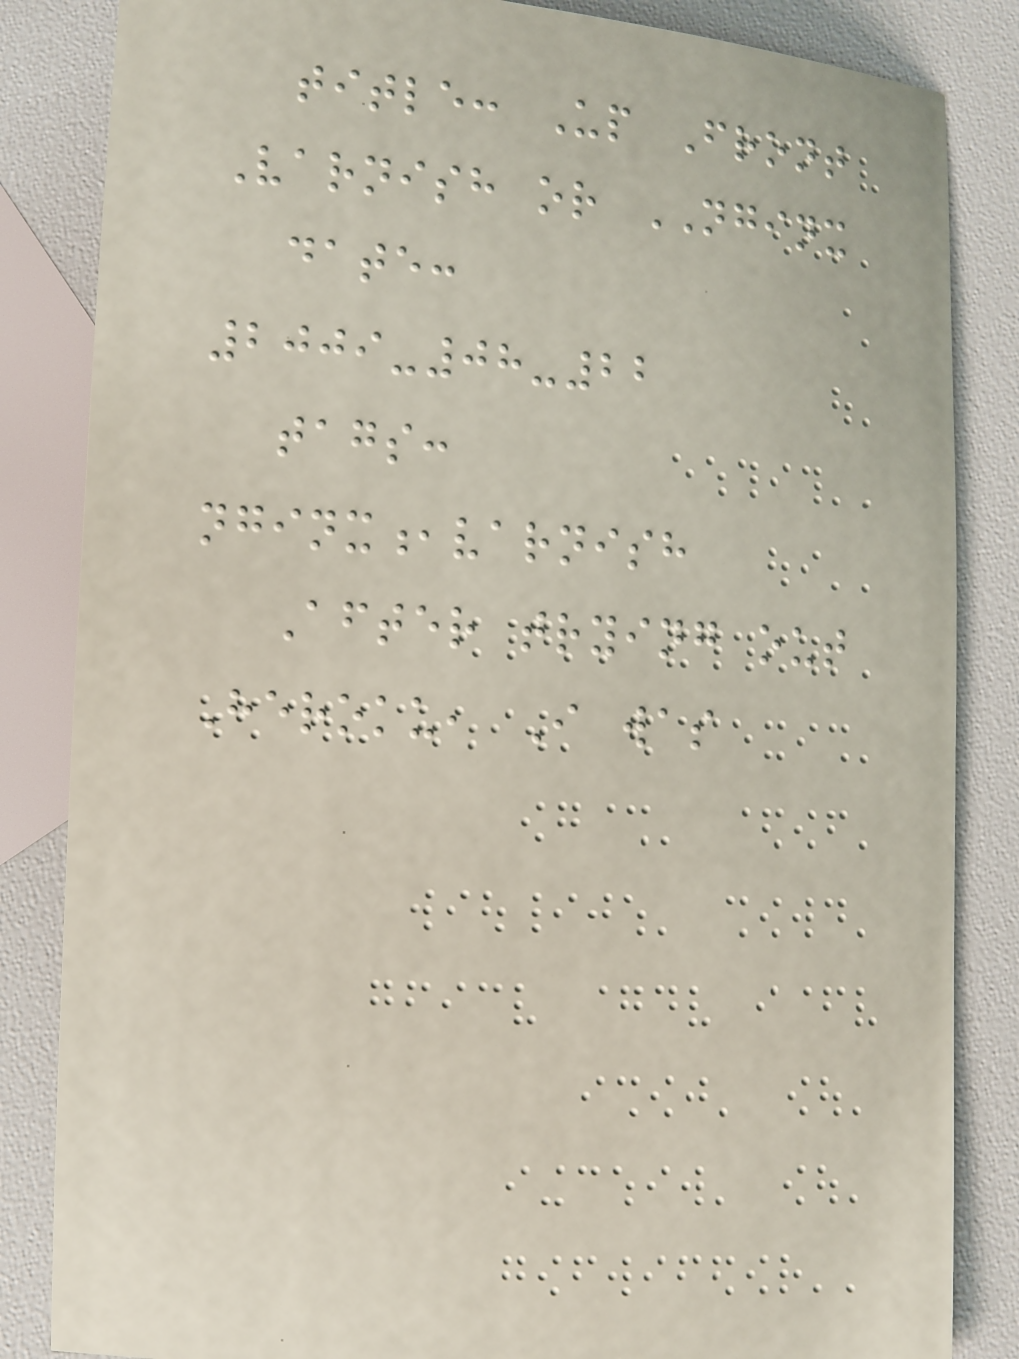title: Up Front
Varnish or NGINX
date:
2009-08-22
tags:
nginx,varnish
After trying out
Heroku, I was
